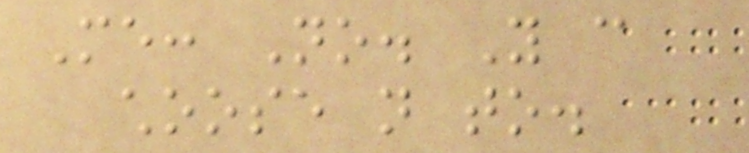Me: No. You can
choose not to.
